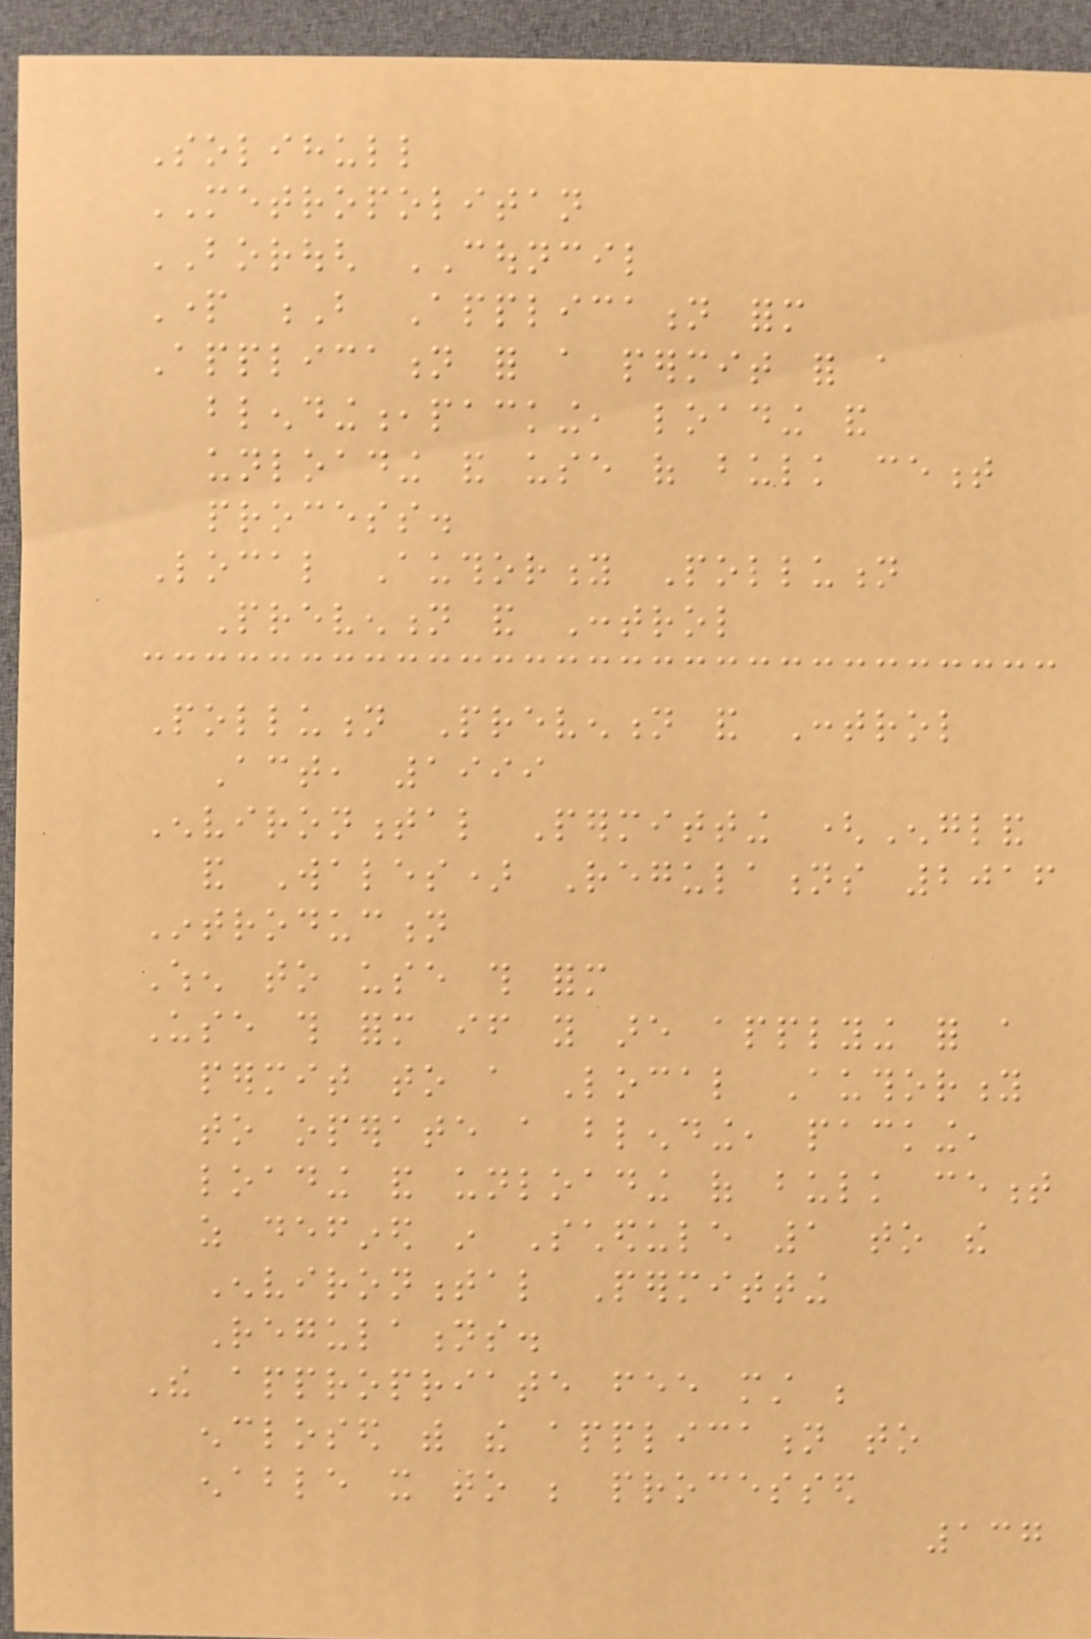Solihull
METROPOLITAN
BOROUGH COUNCIL
Part B Application form
Application for a permit for a
blending,packing, loading and
unloading and use of bulk cement
process.
Local Authority Pollution
Prevention and Control
Pollution Prevention and Control
Act, 1999
Environmental Permitting (England
and Wales) Regulations 2016
Introduction
When to use this form
Use this form if you are applying for a
permit to a Local Authority
to operate a blending, packing,
loading and unloading of bulk cement
as defined in Schedule 1 to the
Environmental Permitting
Regulations.
The appropriate fee must be
enclosed with the application to
enable it to be processed
137
